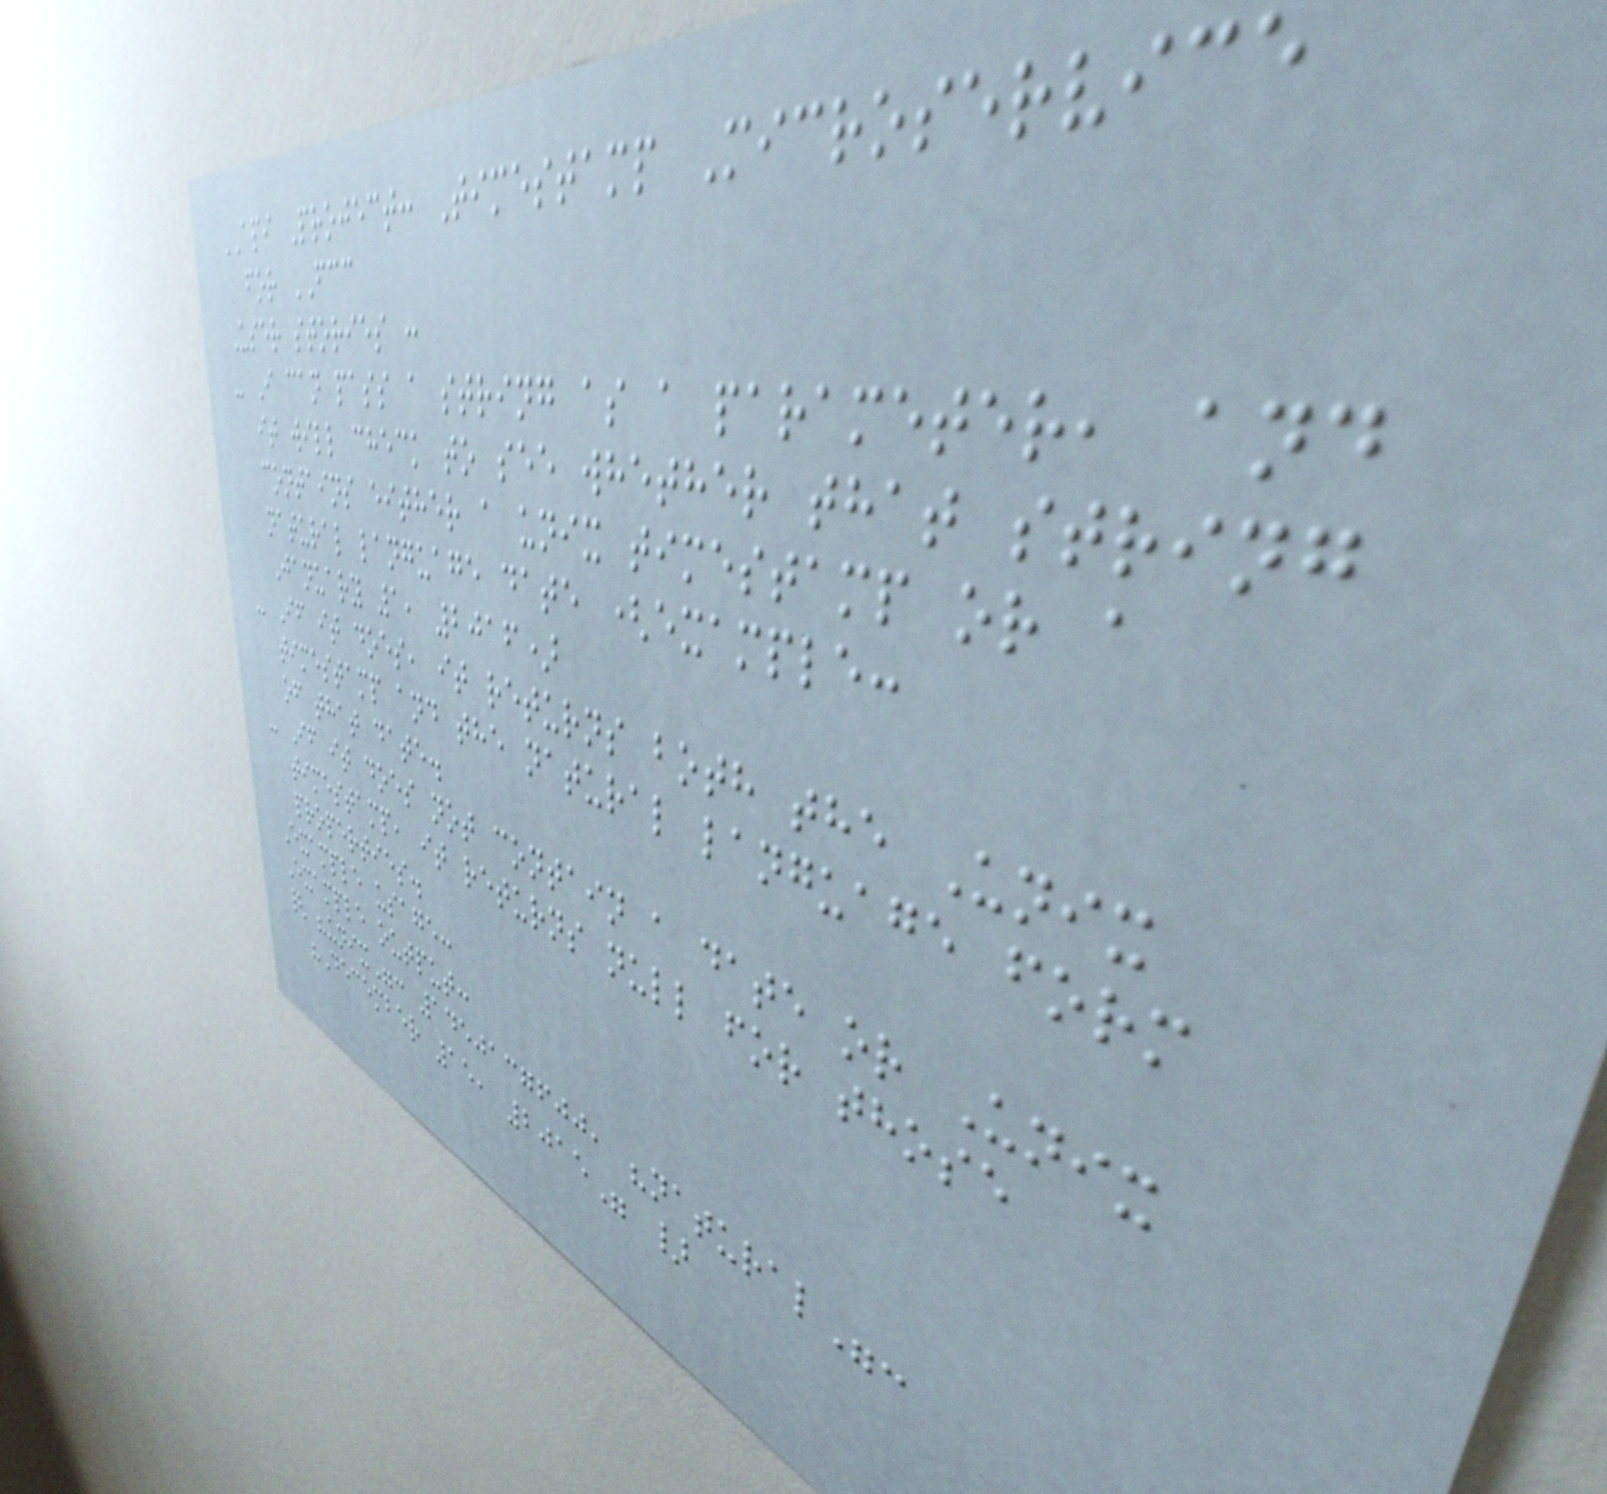API Project: Timestamp Microservice
for FCC
User stories :
- I can pass a string as a parameter, and
it will check to see whether that string
contains either a unix timestamp or a
natural language date (example:
January 1, 2016)
- If it does, it returns both the Unix
timestamp and the natural language form
of that date.
- If it does not contain a date or Unix
timestamp, it returns null for those
properties.
Example usage:
Example output:
{ "unix": 1450137600, "natural":
"December 15, 2015" }
